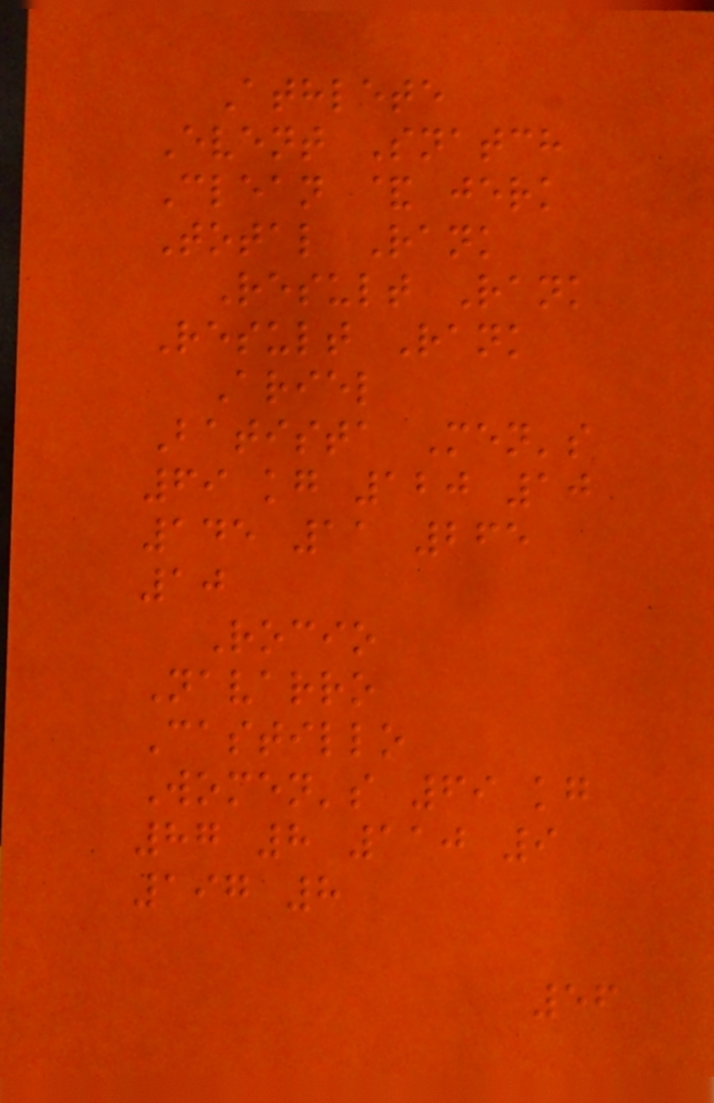Athlete
Event Snatch
Clean & jerk
Total Rank
Result Rank
Result Rank
Ariel
Batista Men's
69 kg 120 10
145 11 265
10
Rocio
Navarro
Castillo
Women's 69 kg
87 8 110 9
197 8
56
